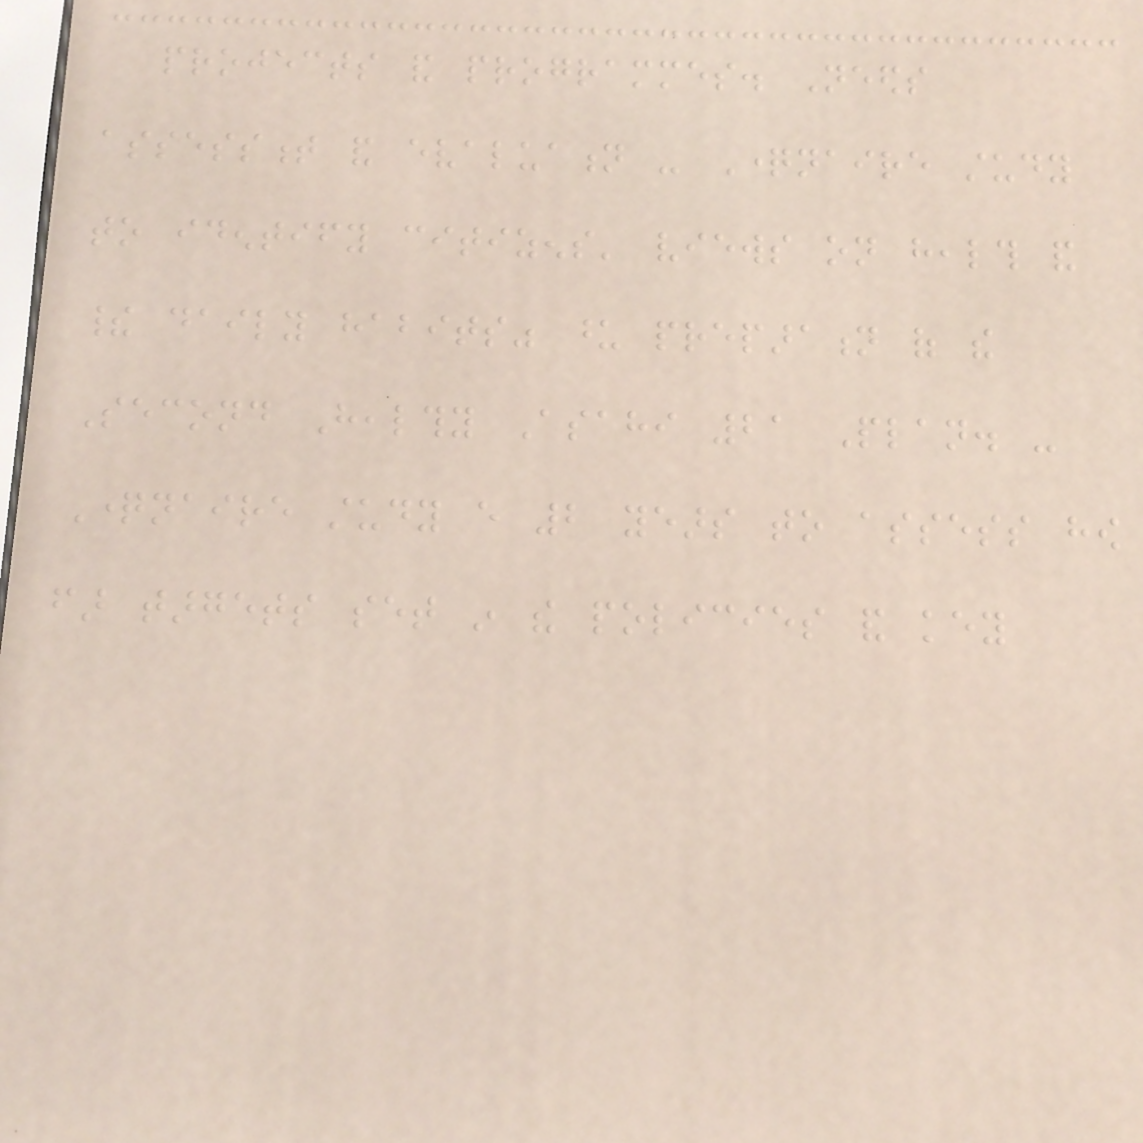projects and programmes. Needs
assessment and evaluation - Questionnaire study
to identify citizens' views on health and
their daily habits" upon preparation of the
Second Healthy Asahi 21 Plan. -
Questionnaire study every 2 years to assess how
far targets set in the policies and key
